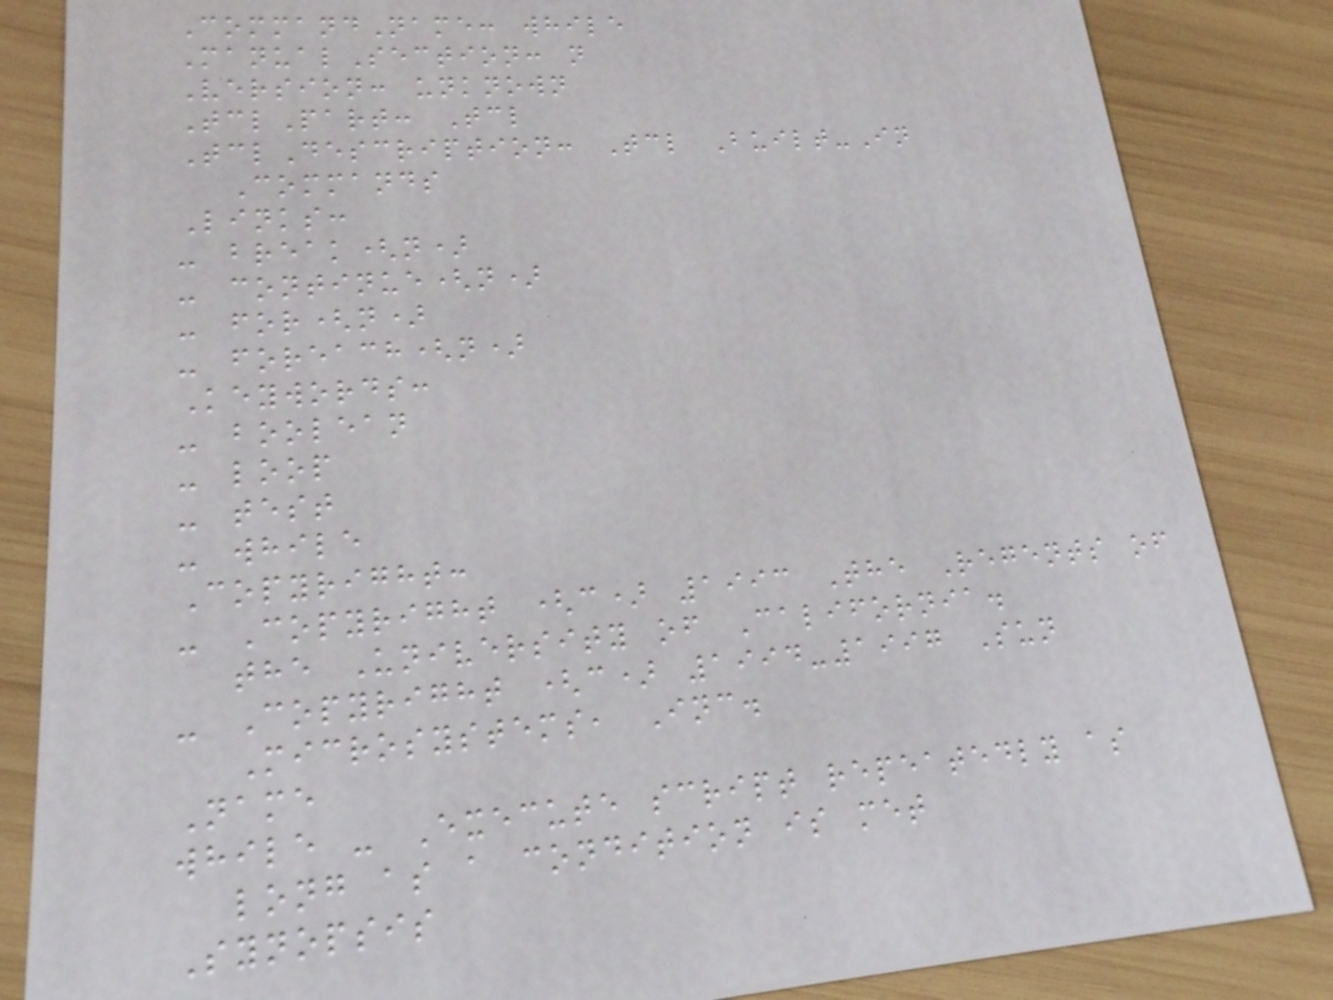CommandName: while
ManualSection: n
Version: unknown
TclPart: Tcl
TclDescription: Tcl Built-In
Commands
Links:
- break(n)
- continue(n)
- for(n)
- foreach(n)
Keywords:
- boolean
- loop
- test
- while
Copyright:
- Copyright (c) 1993 The Regents of
the University of California.
- Copyright (c) 1994-1997 Sun
Microsystems, Inc.
Name
while - Execute script repeatedly as
long as a condition is met
Synopsis
